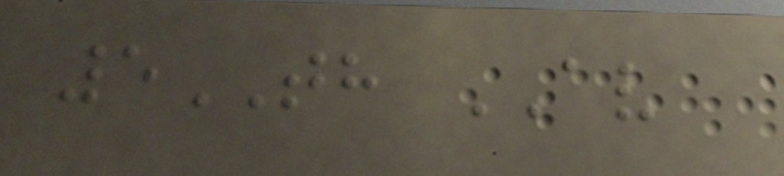5TH AV
